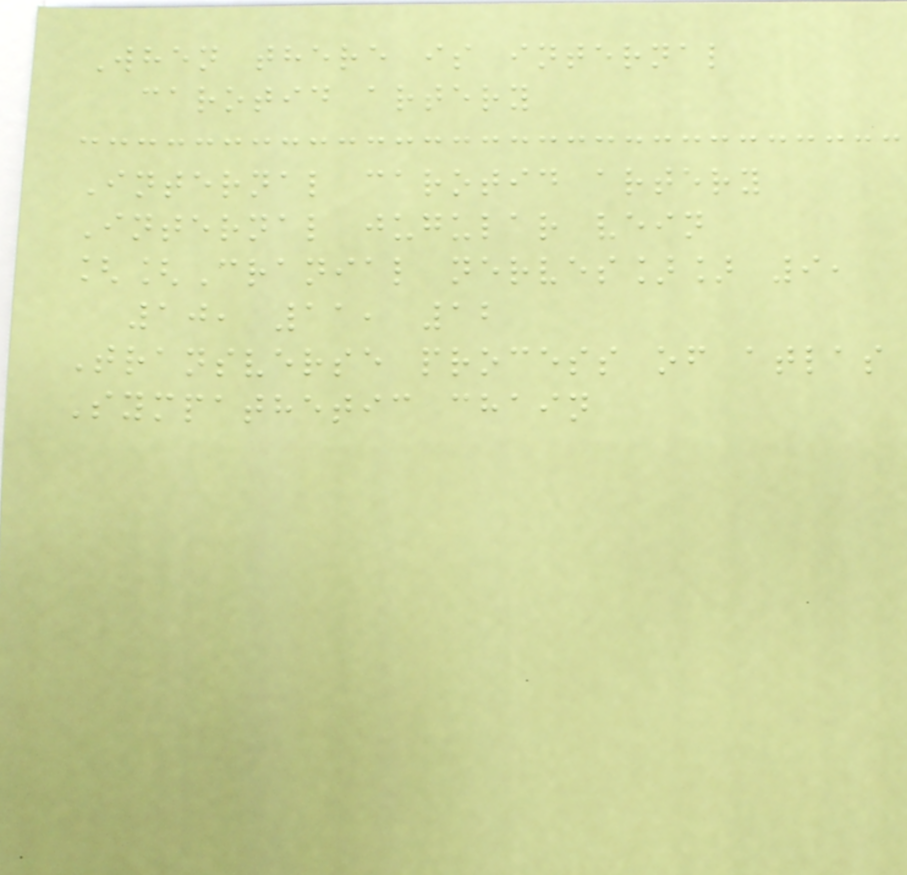When there is internal
carotid artery
Internal carotid artery
Internal jugular vein
[[Cranial nerves]] 9,
10, 11, 12
Transverse process of atlas
Sympathetic chain
